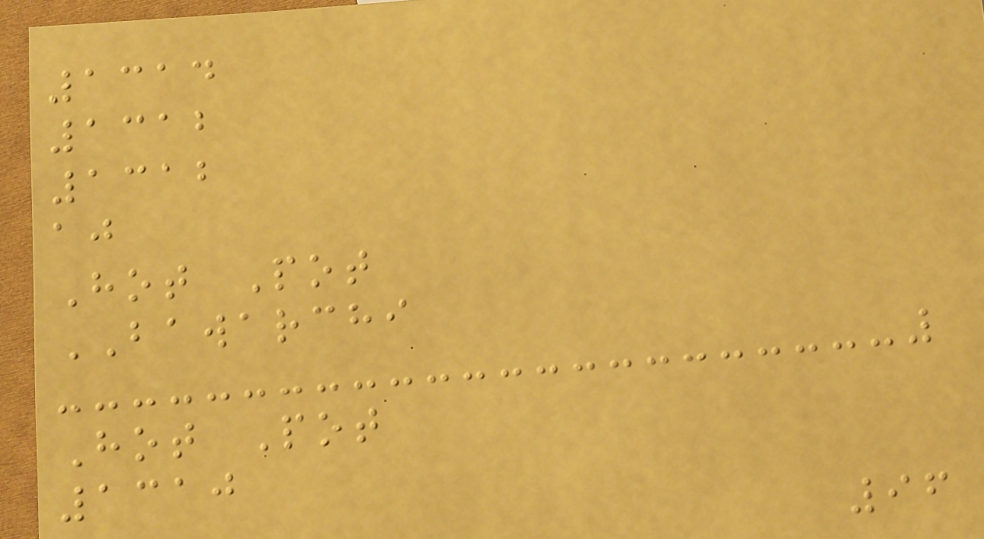1314
1312
1312
aj
Hot Pot
BAWARCHI
Hot Pot
1310
96
